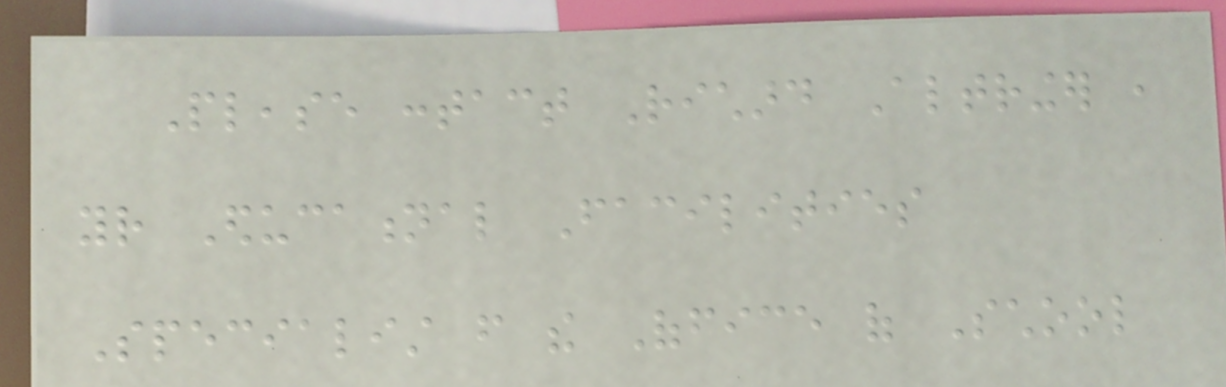Please contact Richard Altringer ,
your Educational Facilities
Specialist from the Office of School
